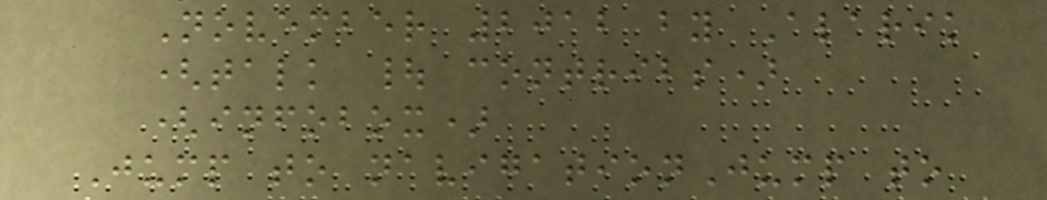November 2012 by Alarik
(talk | contribs)
(infobox)
Jump to navigationJump to
